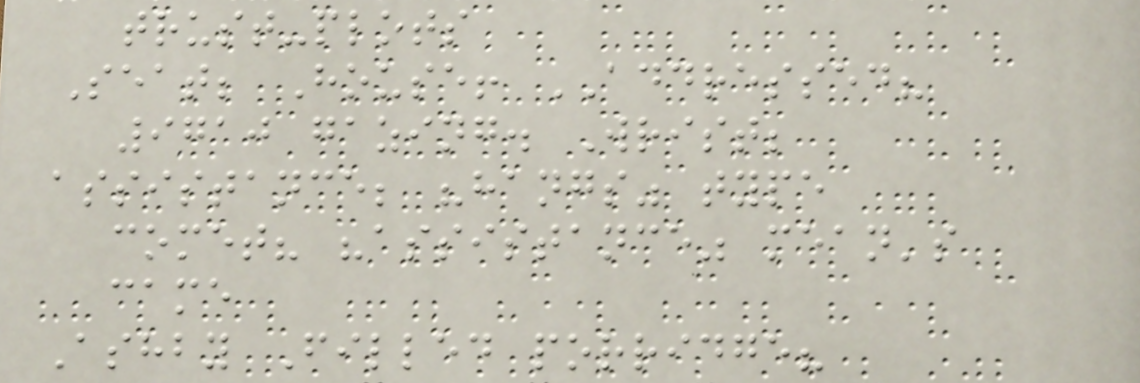trust-plots
Seat; House! ADDRESSED?
9710 gazing. Wrist;
assistance; "hangs" type
comet? "assistance" mean's
came
Ashby Filled porridge?
